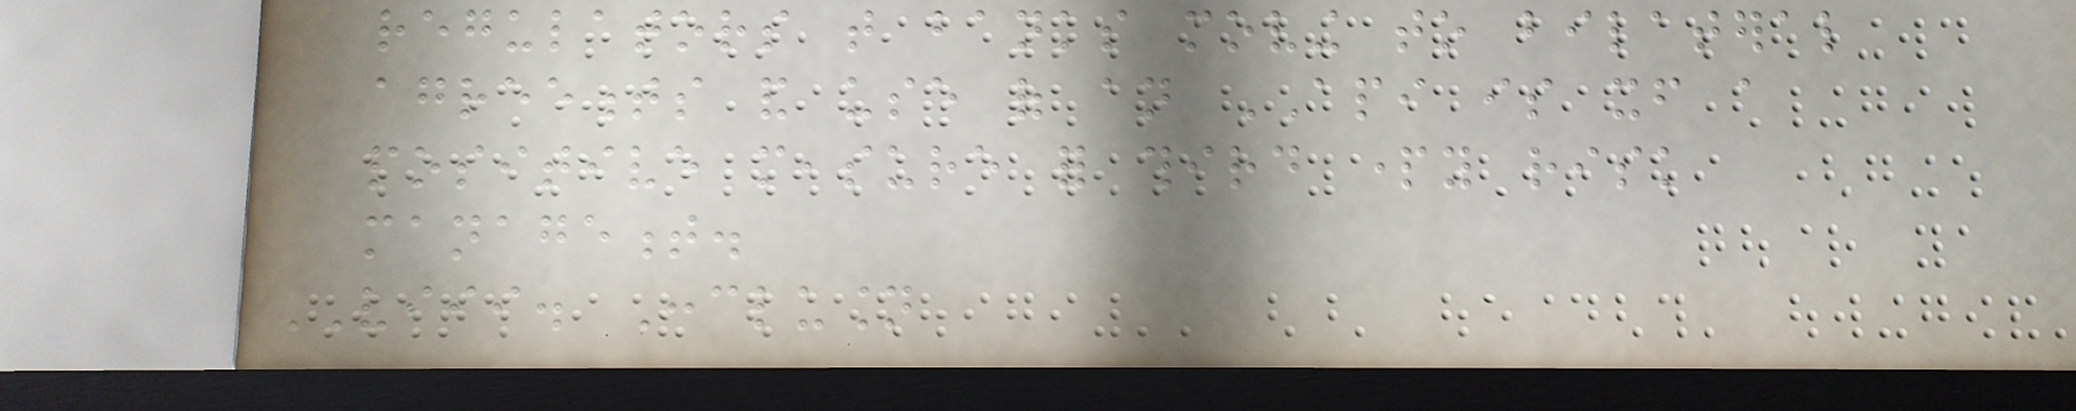regulators that banks moving to bilateral
agreements and use of an API is itself a
positive measure for third party risk
management.
VIII. Conclusion
